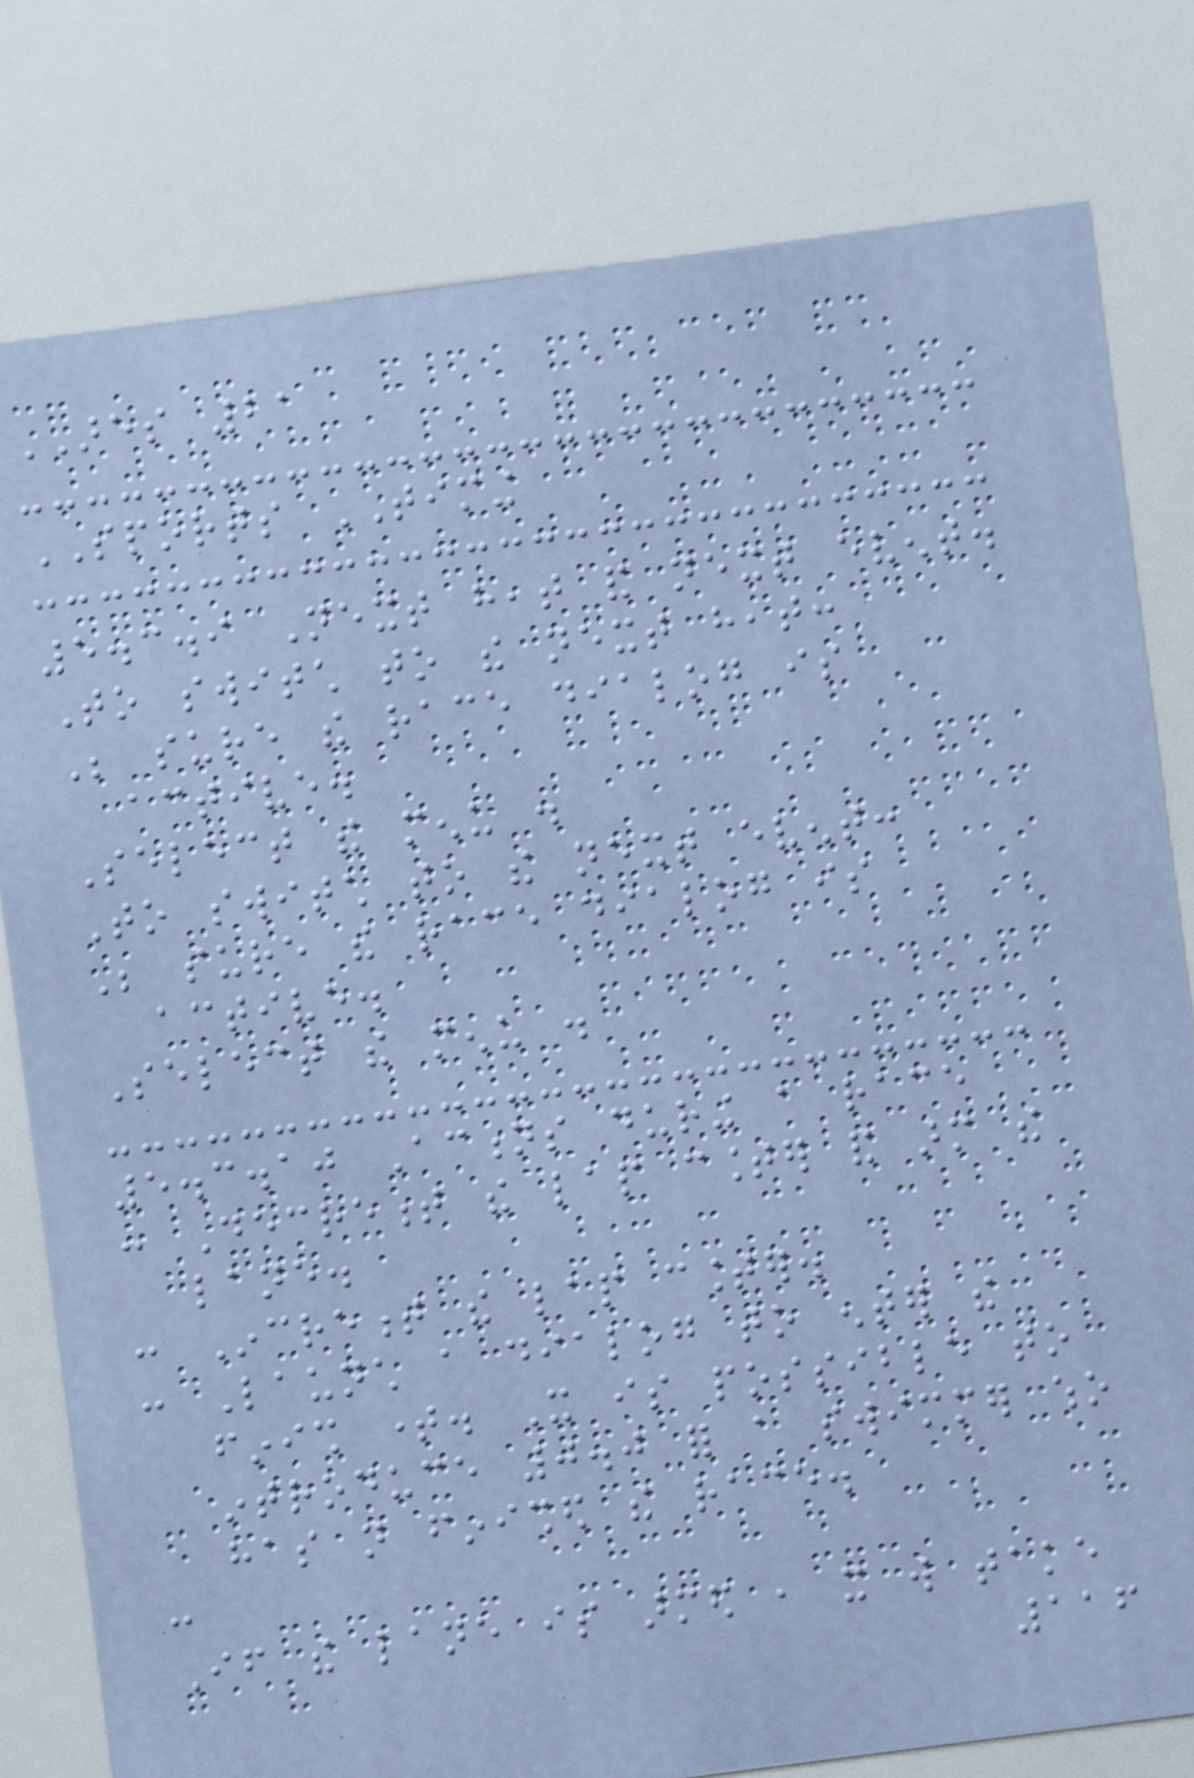ARES 21
SPORTS TIMING
5.3.9 Next heat and next event.
To switch to the next heat:
Be sure the race dialog is
active.
Select the menu .
To switch to the next event:
Be sure the race dialog is
active.
Select the menu .
5.3.10 Actions during a race
: Decrement the lap counter and arm the
lane.
: Increment the lap counter.
: Launch a dialog to enter the
finish time. It is possible to
introduce 0.0 for a swimmer who
has not finished the race.
:
If the lane is armed , it will take
116
